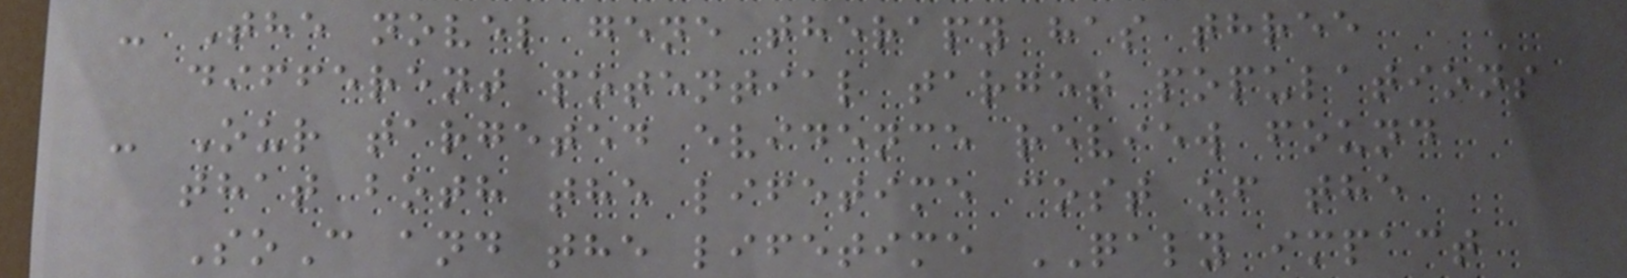- The novel gene therapy has three
different potential target populations
- Our targeted evidence review found
that both the lifetime cost of the
SoC and the lifetime QALY impact
